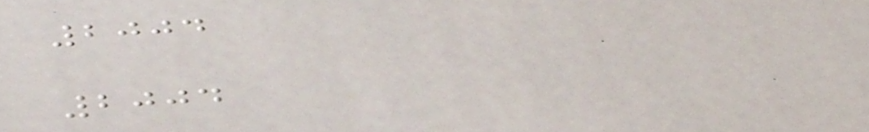2004
2004
